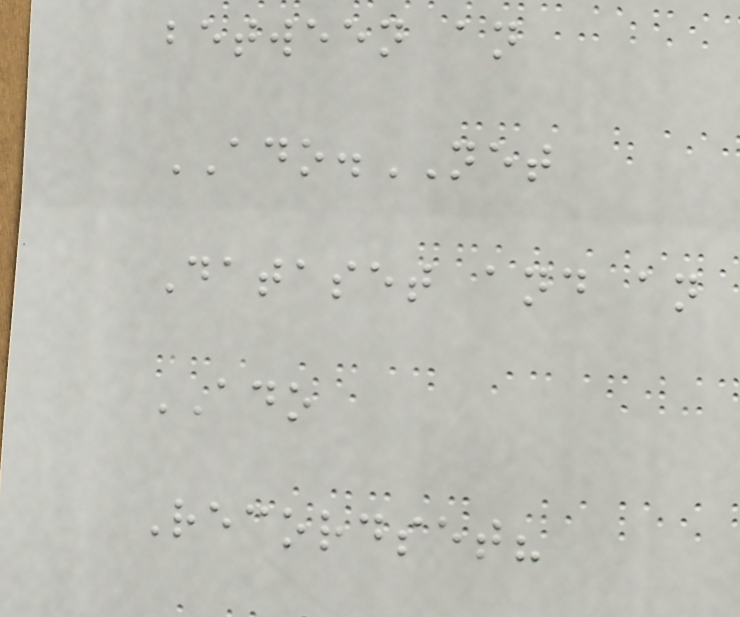between an
ADO.NET
Dataset and an
ADO
Recordset?
